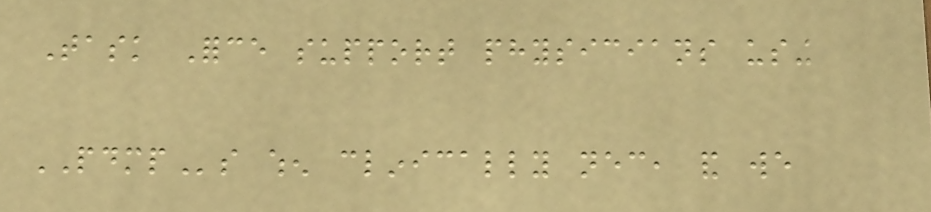Task Force support physicians using
PDMPs when clinically necessary, and we
